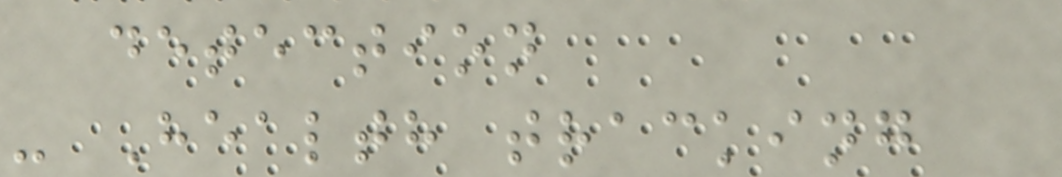detection
- Health tracking
